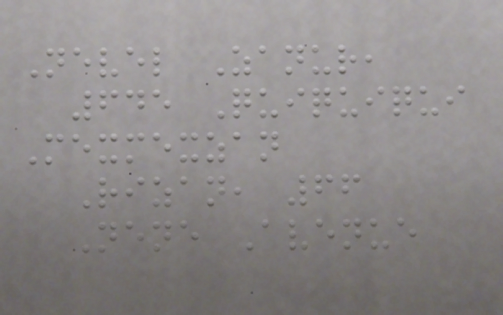Nevel Zanur,
645 Quiquiqui
Mexmexzan
Rizan, 66
Nene Avenue
